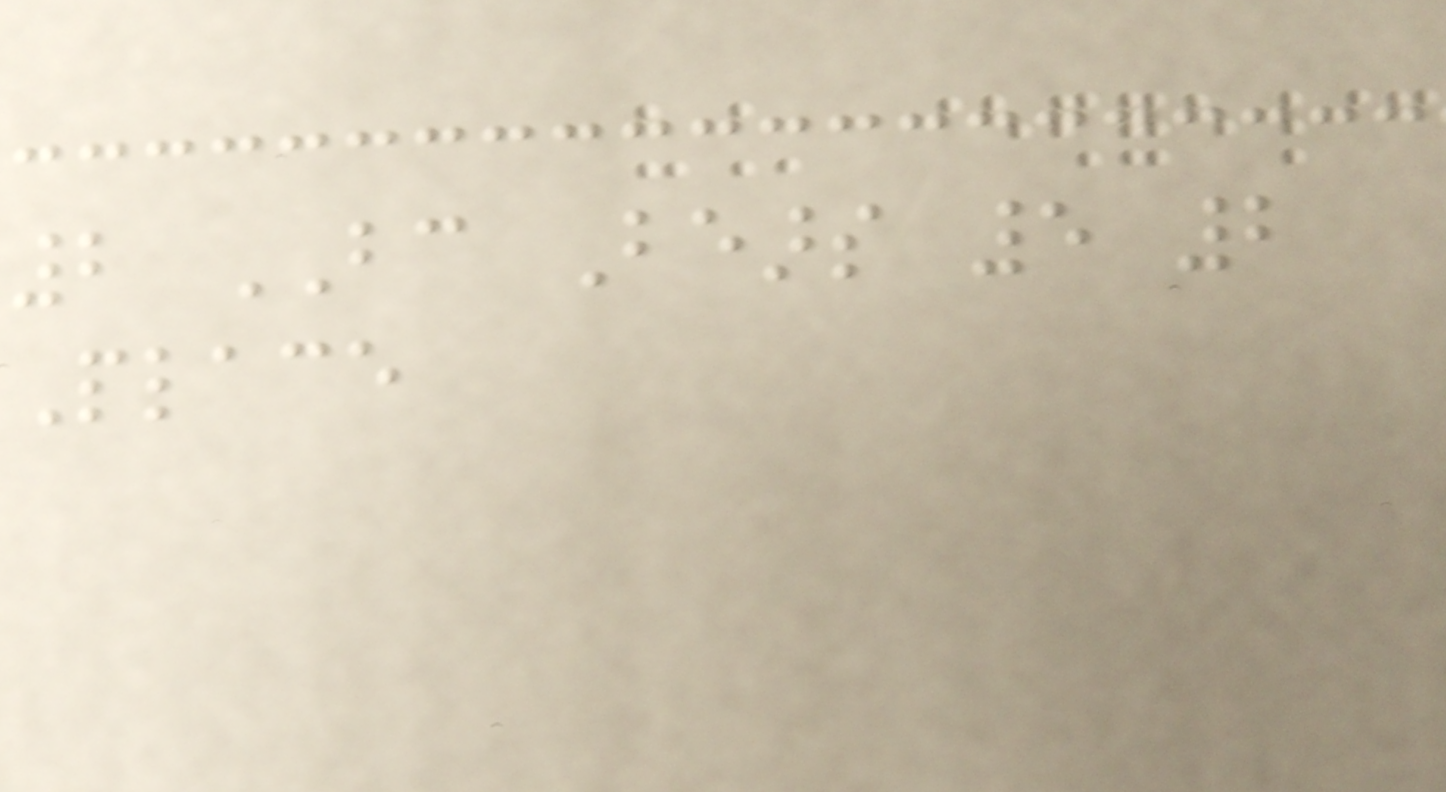2 BC Bears 5 2
Place
